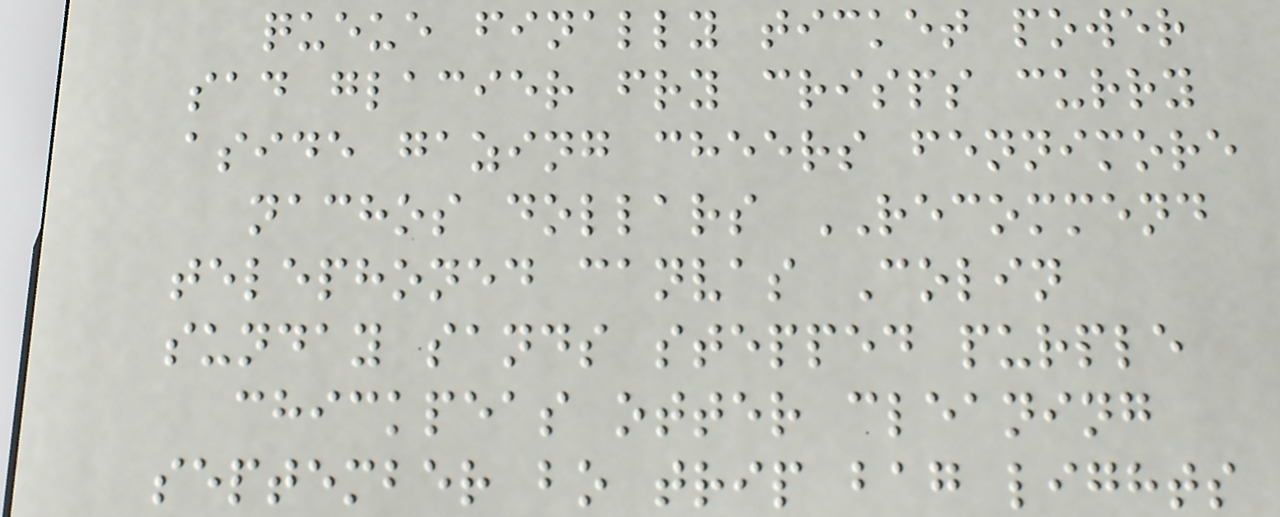queue finally ticket power
sad glacier fry crisps curry
aside gazing cheers fennimore
nachos dollars RECOMMEND
telephoned canvas Colin
sunday sands stepped purple
chickpeas otter cleaning
september bo trip bag lights
